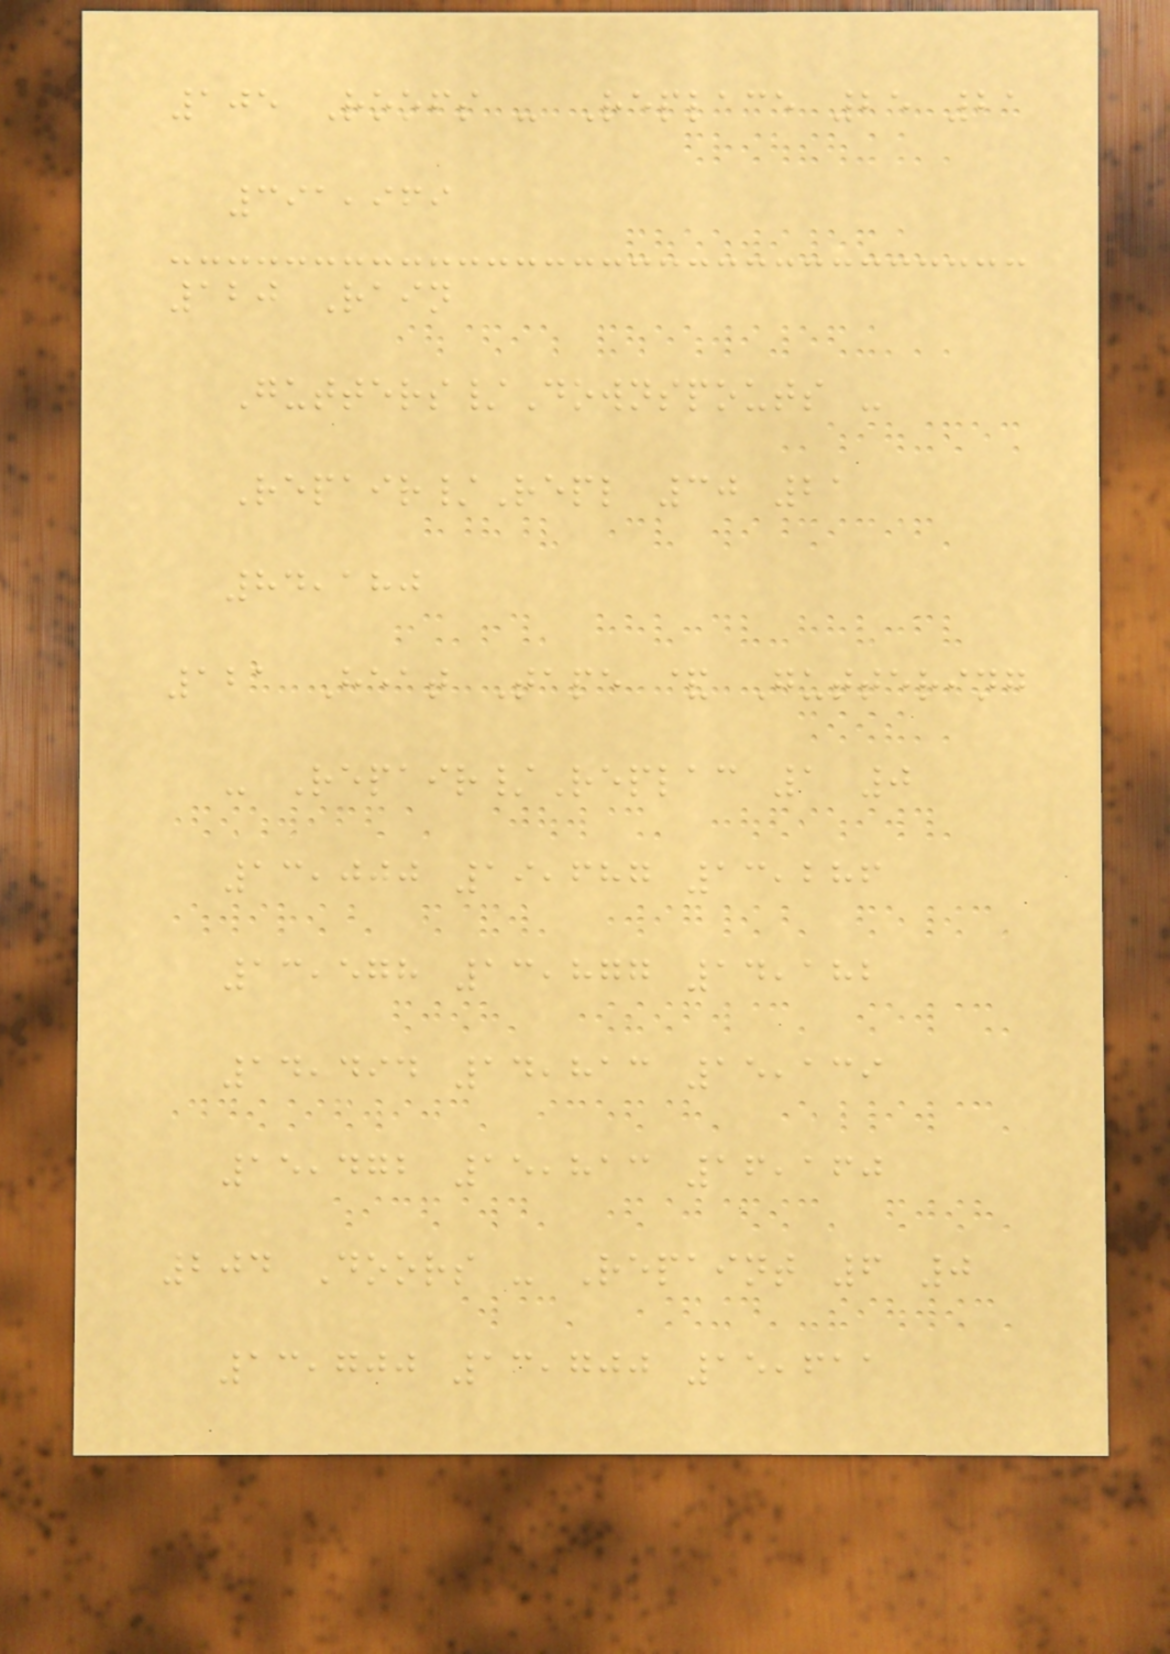105 Roofs - Replace 25 21
391,969
120 Rain
Gutters/Downspouts -
Repair/Repl 30 21
84,180
121 Heat Tape & Guttering
- Repair/Replac 1 0
13,000 19,687 13,286
13,578 13,877 14,182
14,494 14,813 15,139
15,472 15,813 16,160
204 Doors - Repaint 6 0
13,700 13,700 15,611
